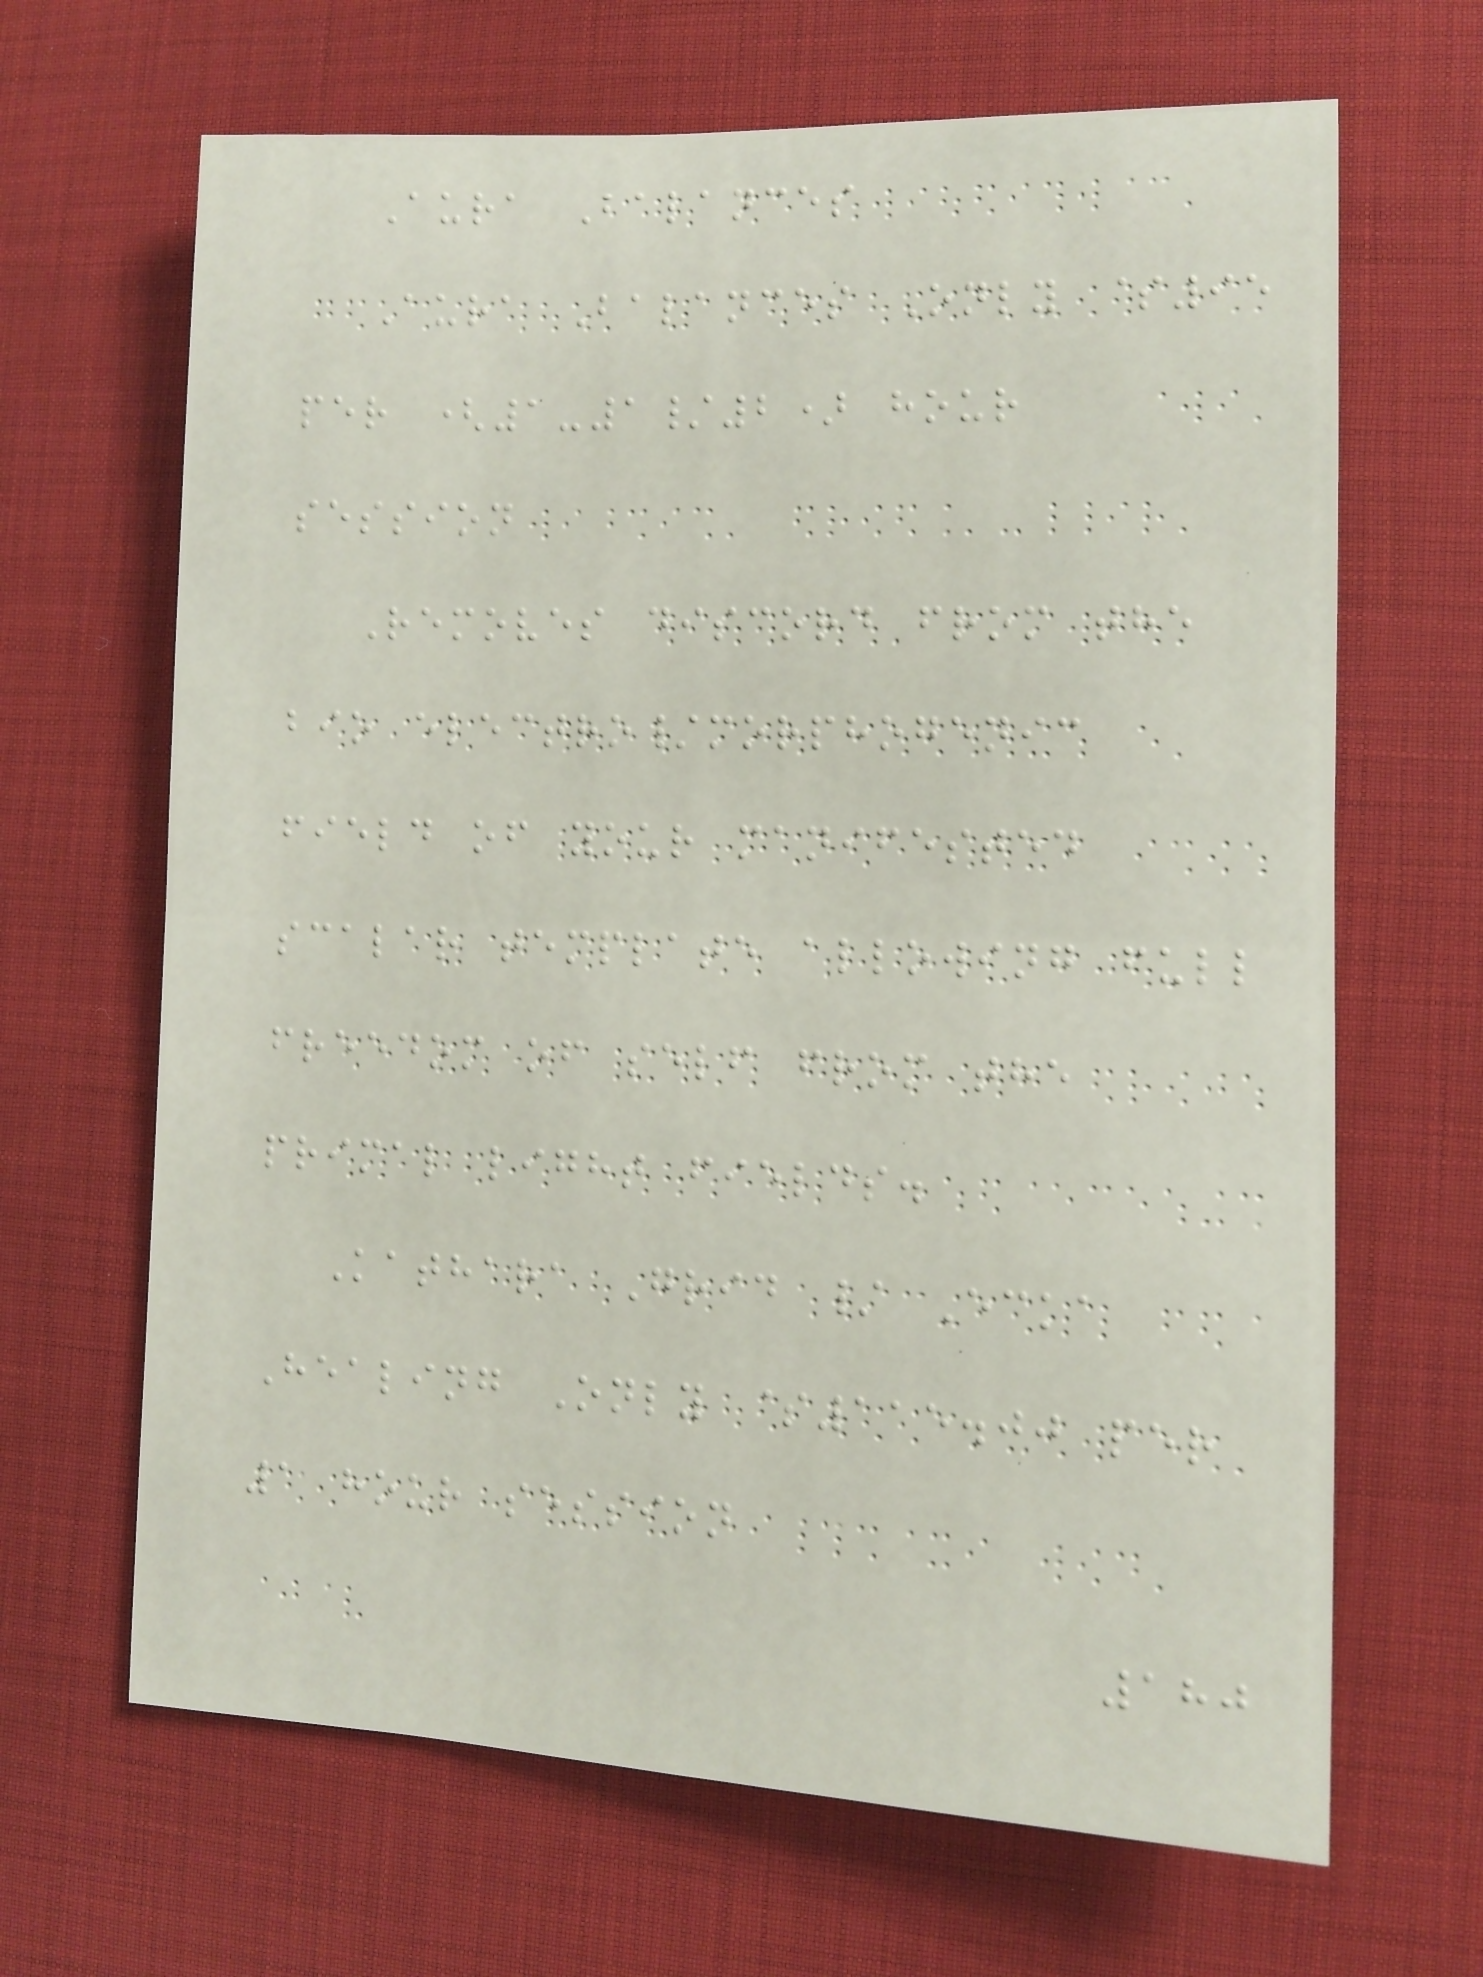Aura Balances
Aura Balances Only $95
per (1-1/2) hour
session
Removes discord from the
bio electro/morphogenic
field of your manifested
scalar template allowing full
freedom of self from the
primal light fields.
Kathara Grid / Ecka
Healing Only $115.00 per
1 hour session
180
